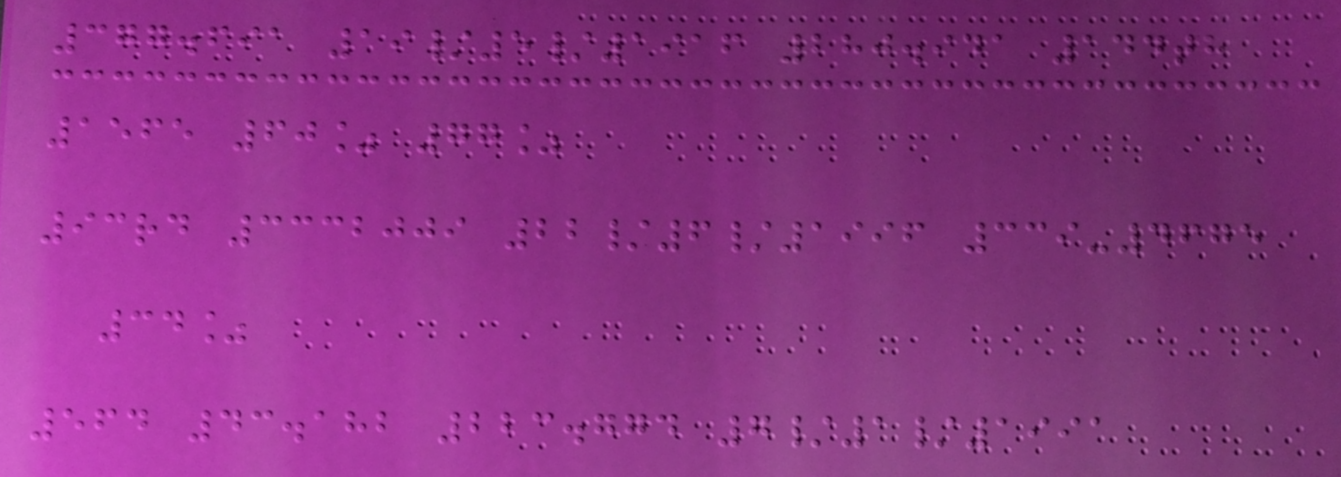377.691 19/5/1916 280.941 144th
1565 60% 77%
93rd 3332009 22/6/1996 339-4675
34%
564 43.182 223.774 7/1/1991
